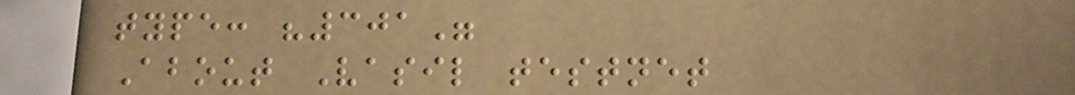type: "301"
About Vasil testnet
